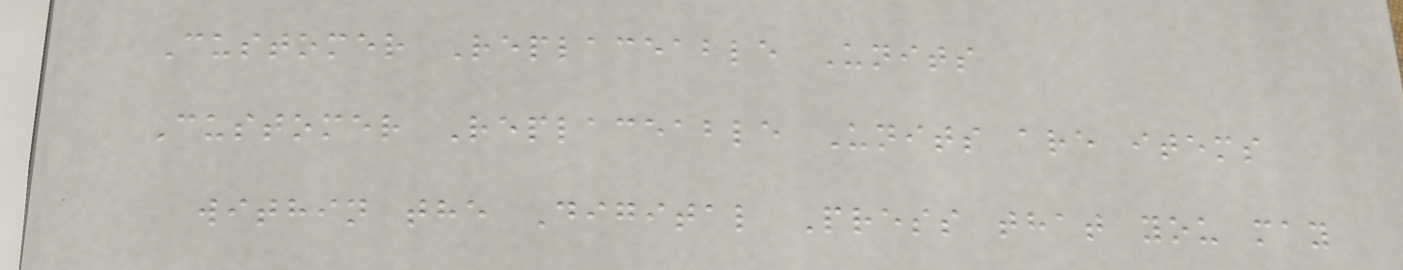Customer Replaceable Units
Customer Replaceable Units are items
within the Digital Press that you may
